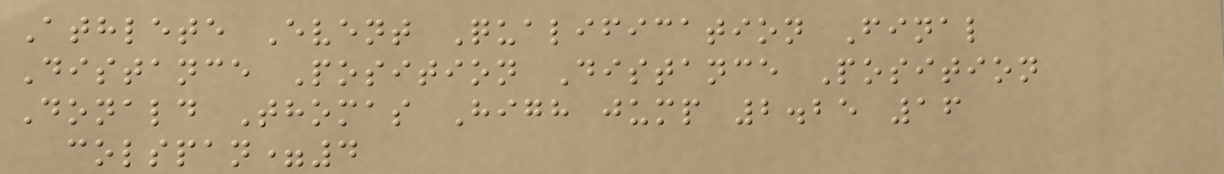Athlete Event Qualification Final
Distance Position Distance Position
Donald Thomas High jump 2.25 16
colspan=4
